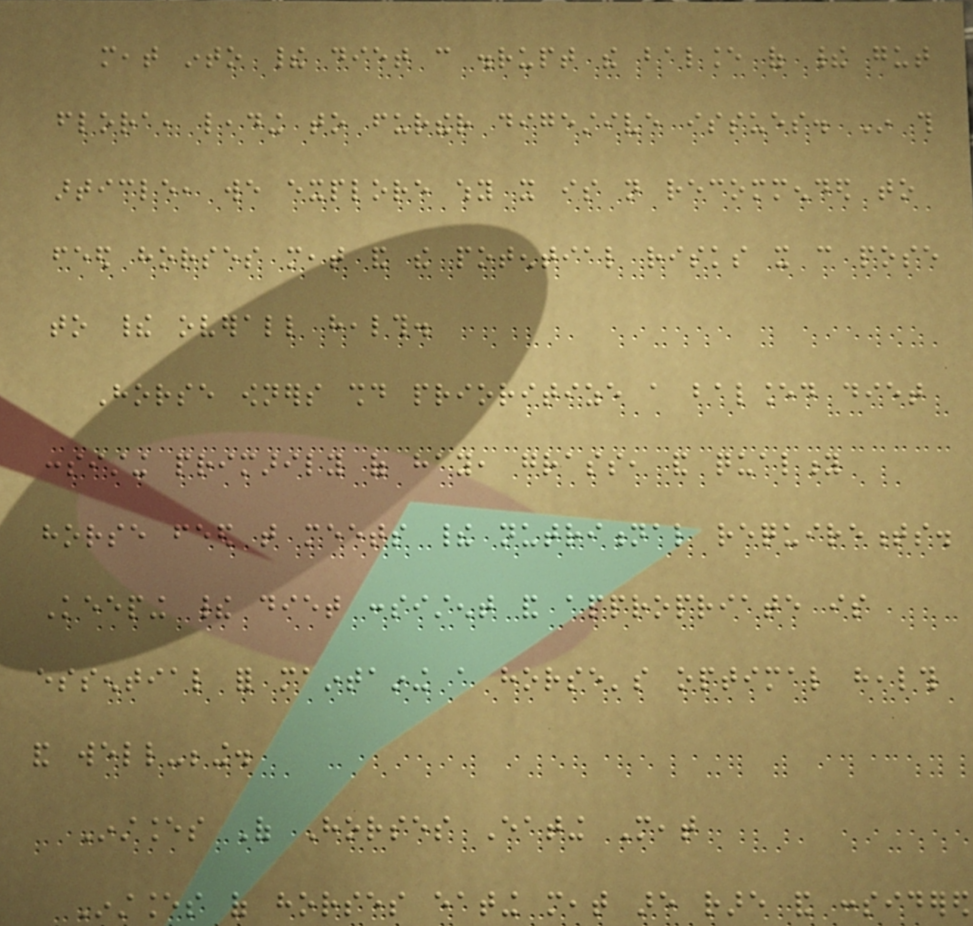meat into their diet can disrupt the balance of their gut
flora, leading to further digestive issues. In this
article, we explore why it is not recommended to
feed horses meat and the potential risks it can pose
to their overall health.
Horse owners should prioritize a balanced diet
consisting primarily of hay, grass, and quality
horse feed that meets their nutritional requirements.
Keeping their diet consistent and appropriate is
essential for maintaining a horse's optimal health
and well-being.
Instances Of Horses Eating Meat
Instances of horses eating meat are rare and considered
